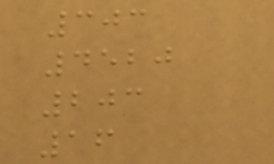303
4520
203
16
